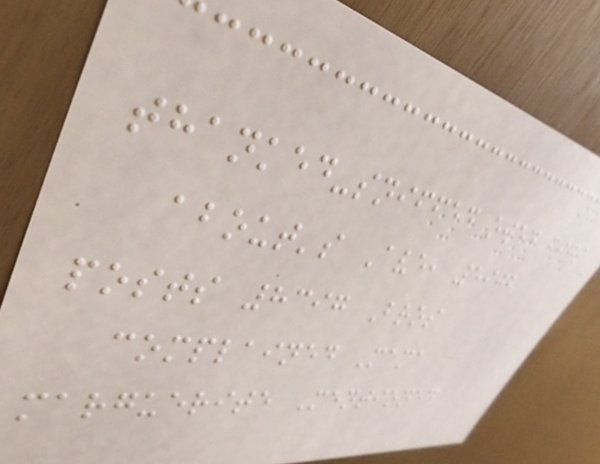thanked-sniffed owed figs
about's Ave, 5902
posts 8397 Bros
complained Mama
marguerite Mentioned
